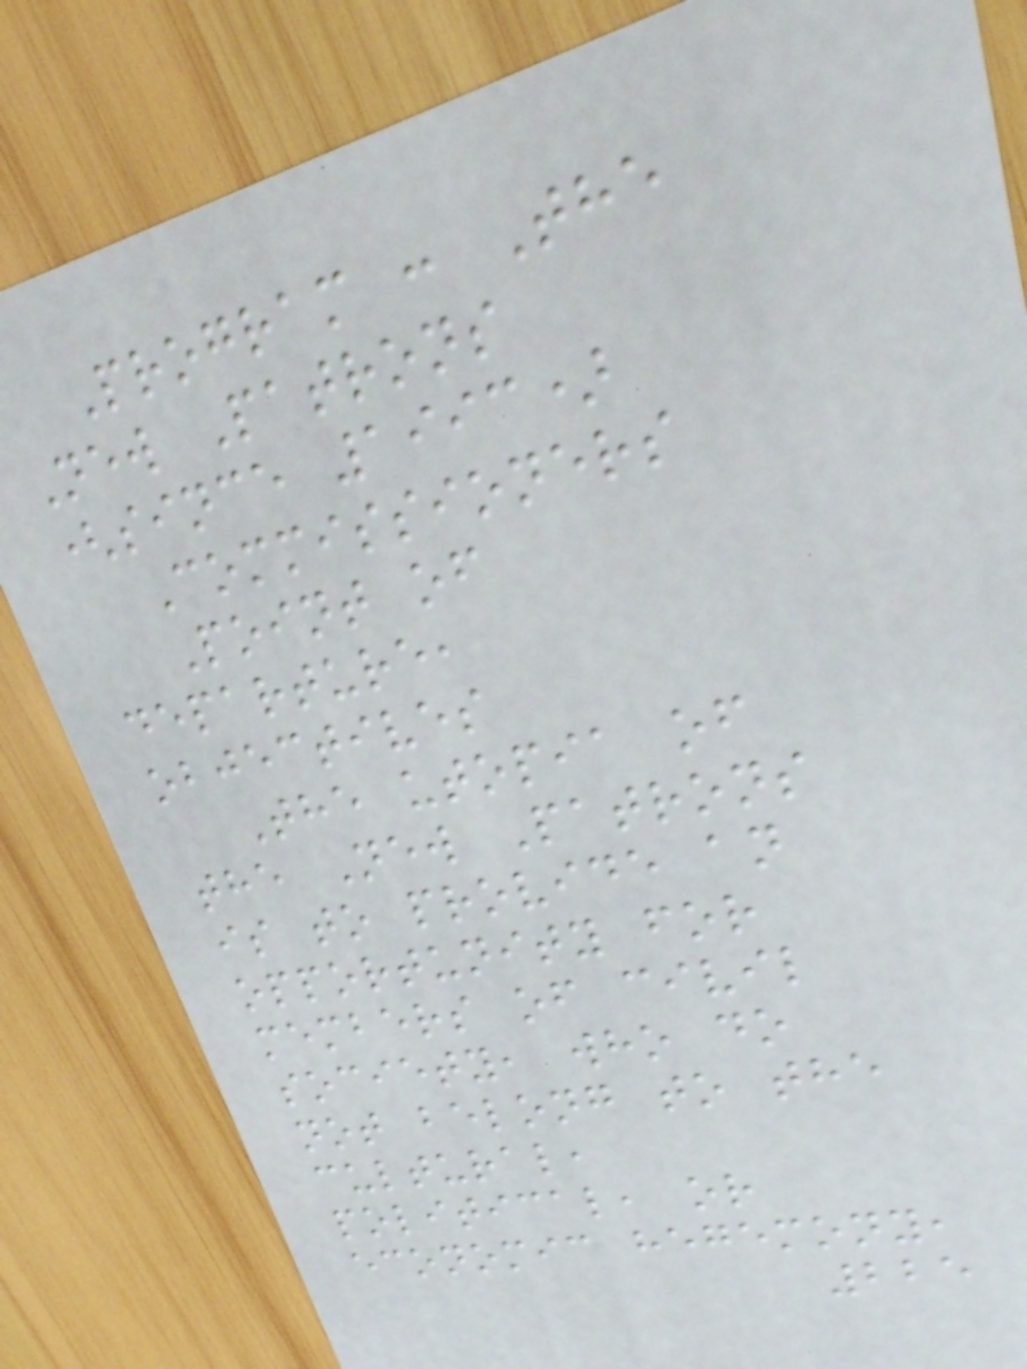Program : The
New Patrons
(since 1993)
Commissioners
Point of
departure,
objectives
The utopia of
the New Patrons
is to provide an
opportunity for
members of civil
society, who do
not belong to the
cultural,
political, or
economic hegemony,
225
